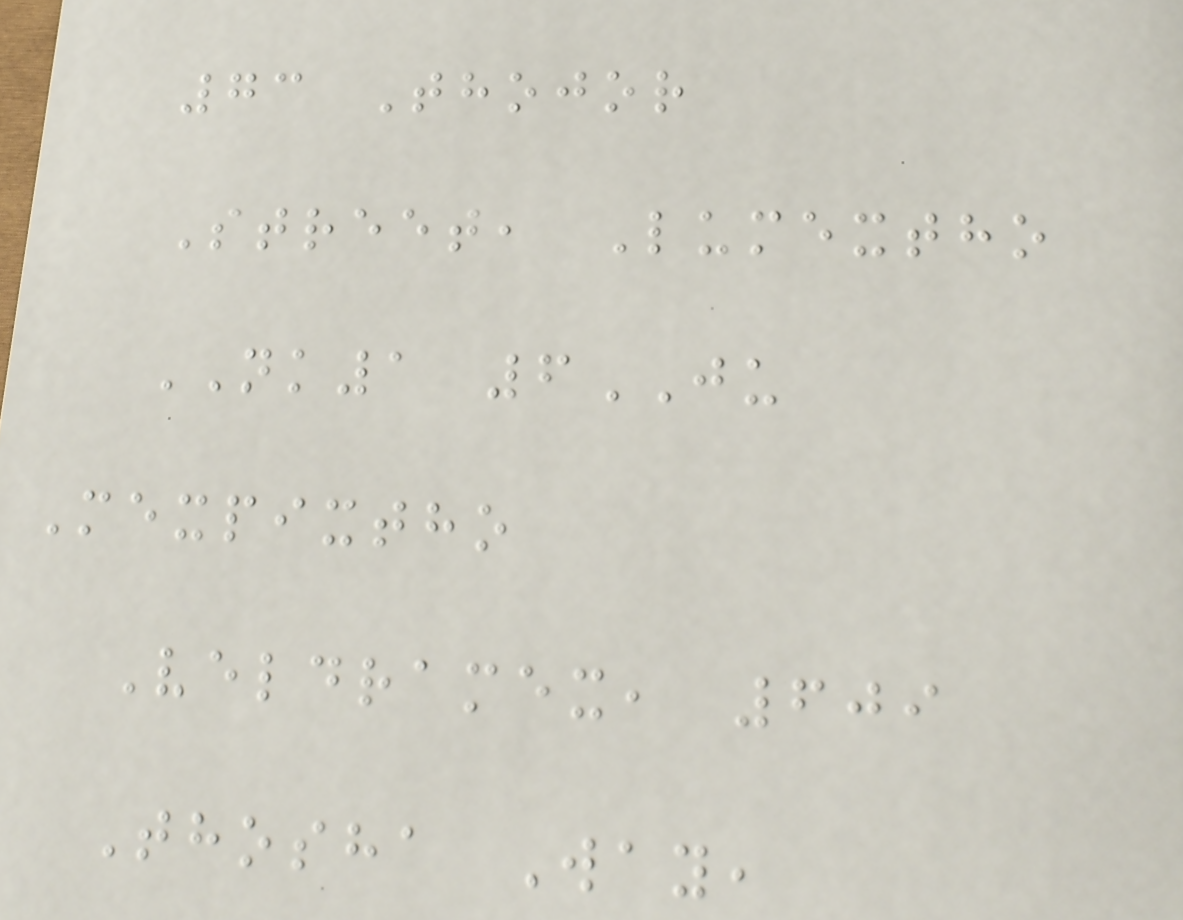73 Thojor
Street, Lumextho
NK1 6JU
Mexpixtho
Veldramex, 609
Thosha Way,
